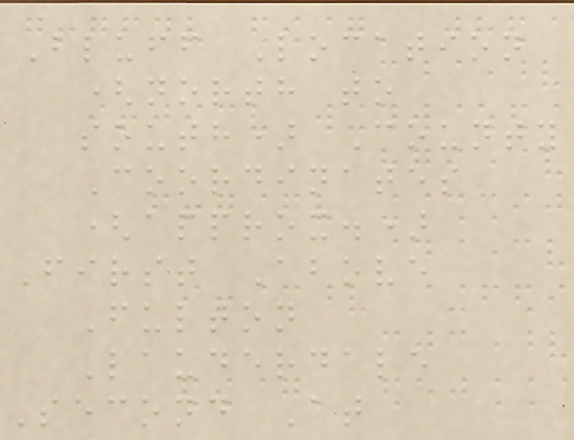Bluff Location
(north to
south) County
Coordinates
(approx.)
First Above
Fulton
Lauderdale
Second At
